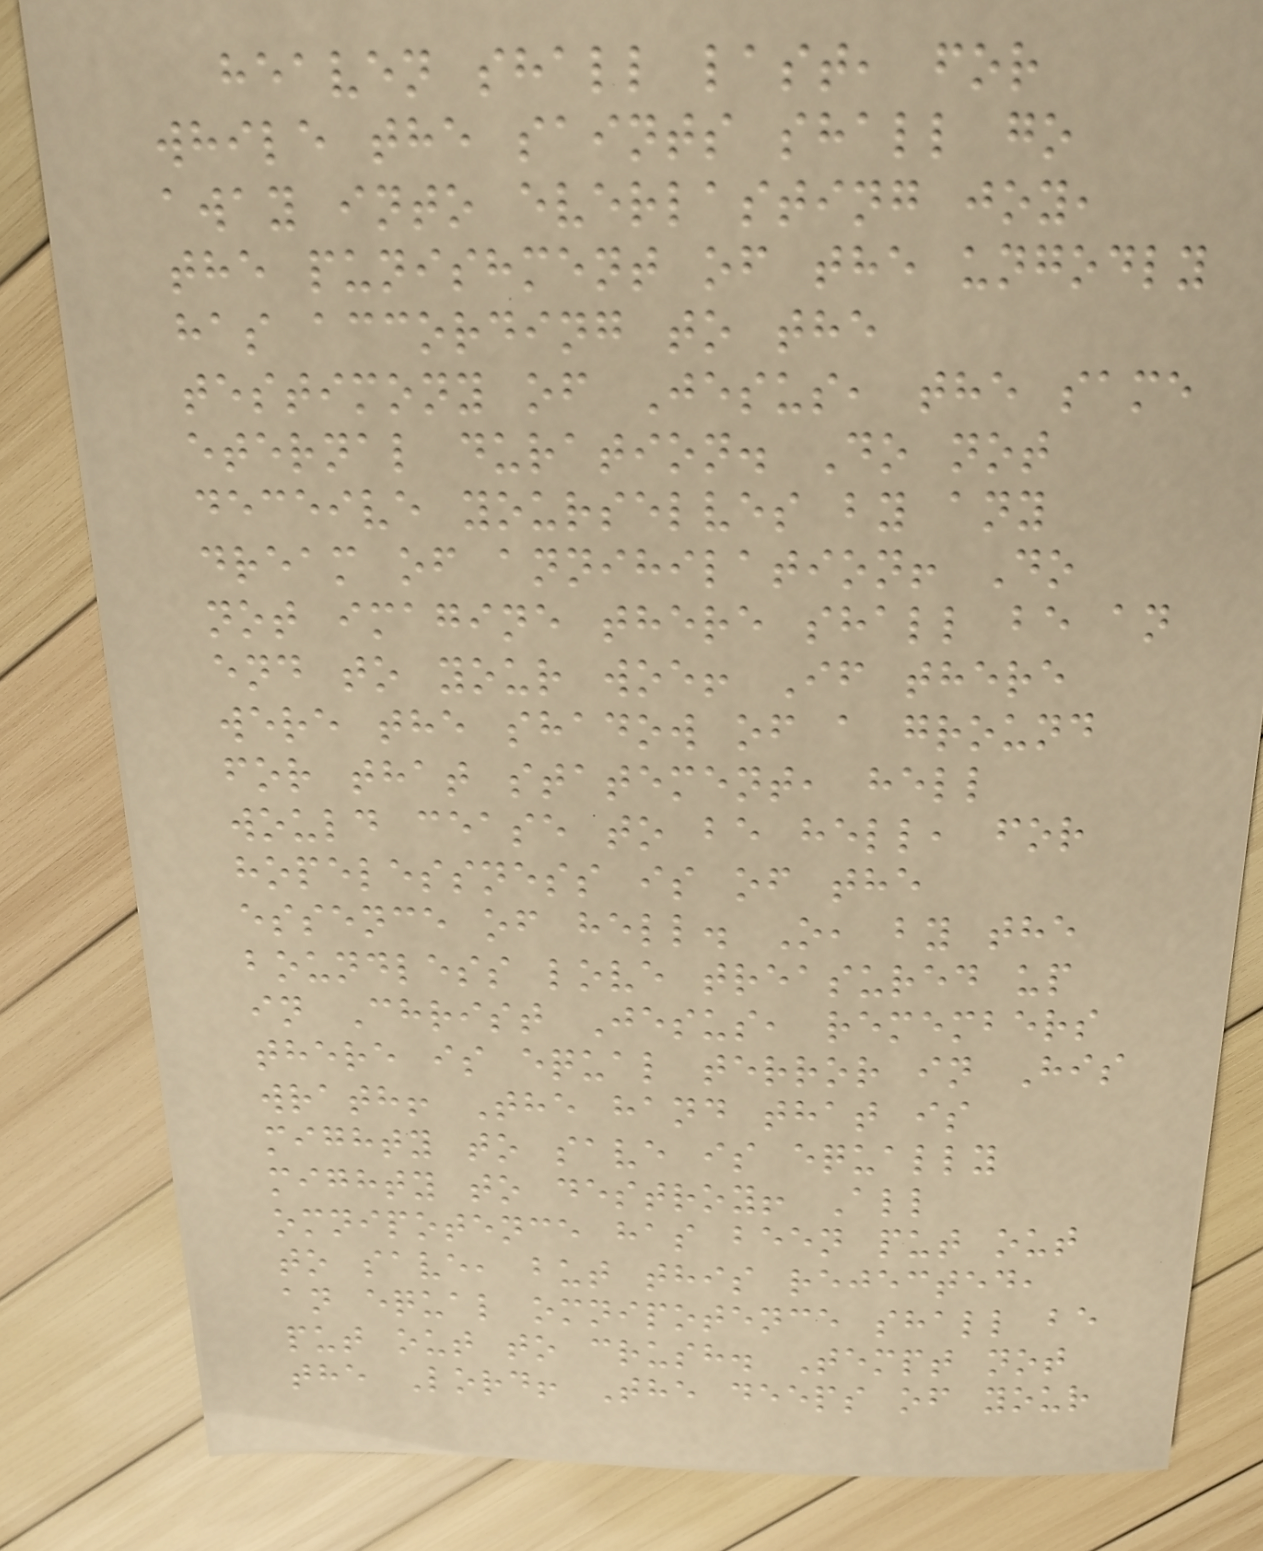heaven shall last, for
while the saints shall go
away into everlasting joy,
the punishment of the ungodly
has according to the
testimony of Jesus, the same
eternal duration. Do not
deceive yourselves by any
dream of annihilation! Do
not imagine there shall be an
end to your woe! If there
were the shadow of a ground
for that statement, hell
would cease to be hell, for
hopelessness is of the
essence of hell. O, by the
boundless love treasured up
in Christ Jesus, remembers
there is equal terror in His
wrath! The hand that is
mighty to save is equally
mighty to destroy! All
omnipotence has been put out
to save, but this rejected,
an equal omnipotence shall be
put out to crush. Tempt not
the Lord! The deeps of your
